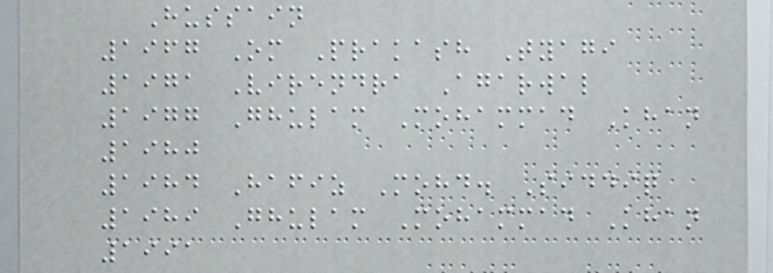Hussain
1967 Om Prakash Tyagi
1971 Virendra Agarwal
1977 Ghulam Mohammad Khan
1980
1984 Hafiz Mohd. Siddiq
1989 Ghulam Mohammad Khan
1991
